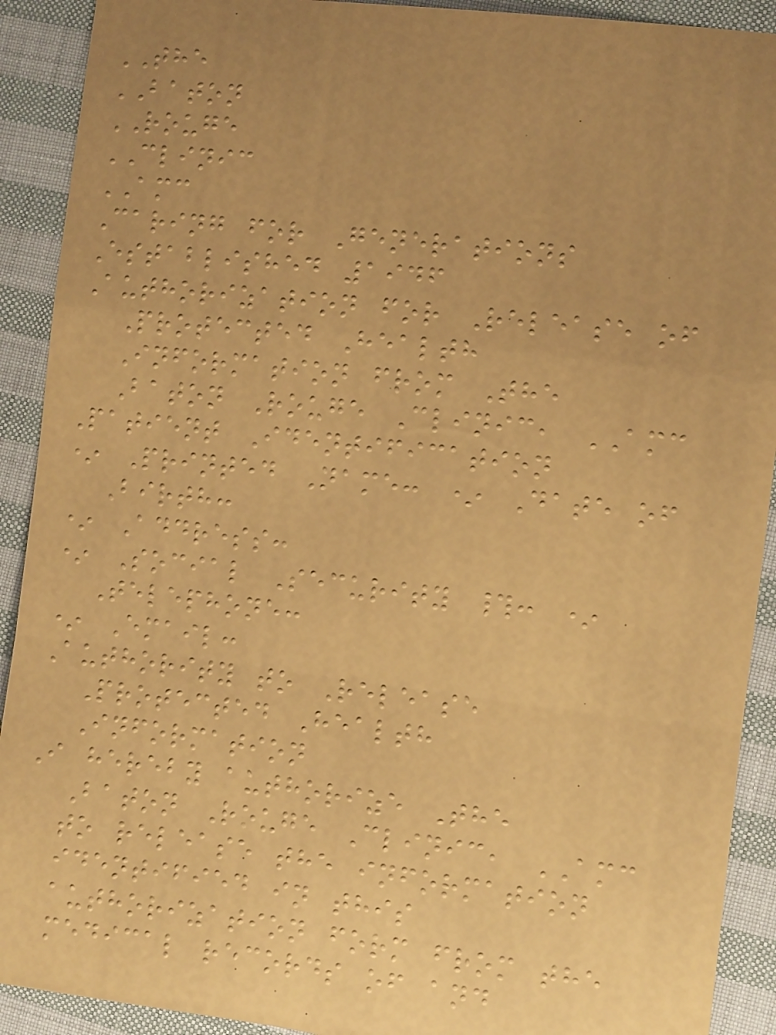THE
BATON
ROUGE
CLINIC
AMC
Caring for Generations
Established 1946
Authorization for Release of
Protected Health
Information from The
Baton Rouge Clinic, AMC
Patient Identification
* Printed Name: * Date of
Birth:
* Address:
* Social Security #: *
Telephone:
* Email:
Authority to Release
Protected Health
Information
I hereby authorize The
Baton Rouge Clinic, AMC
to release the information
identified in this
authorization form from the
medical records of and
